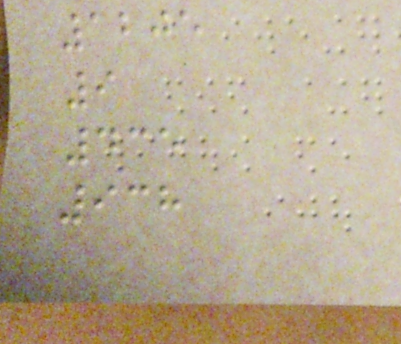1205
9
435
938
